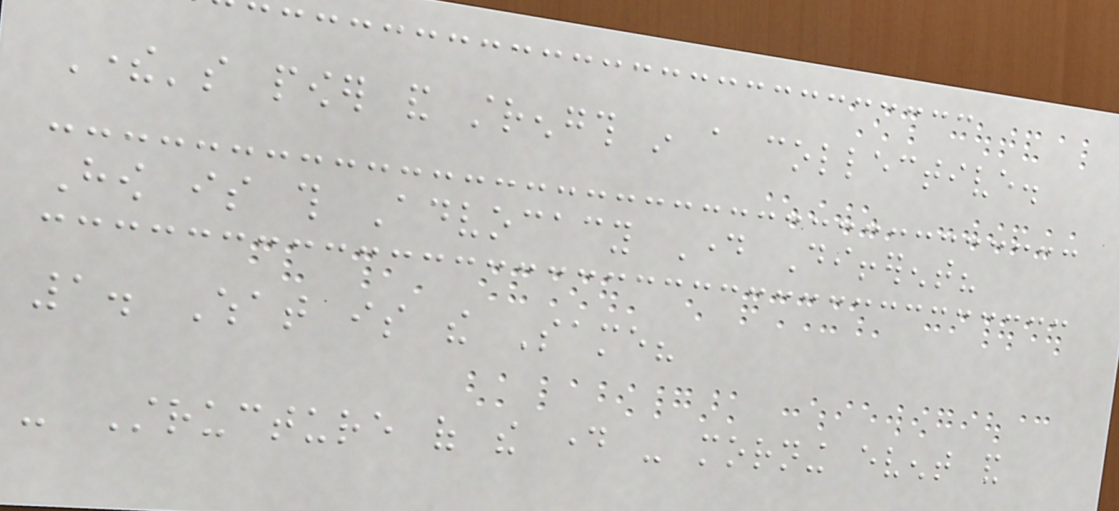There's power and strength in a collective.
How is this Advocacy Day Different?
1. What is the Same?
- Structure of the day - morning event and
